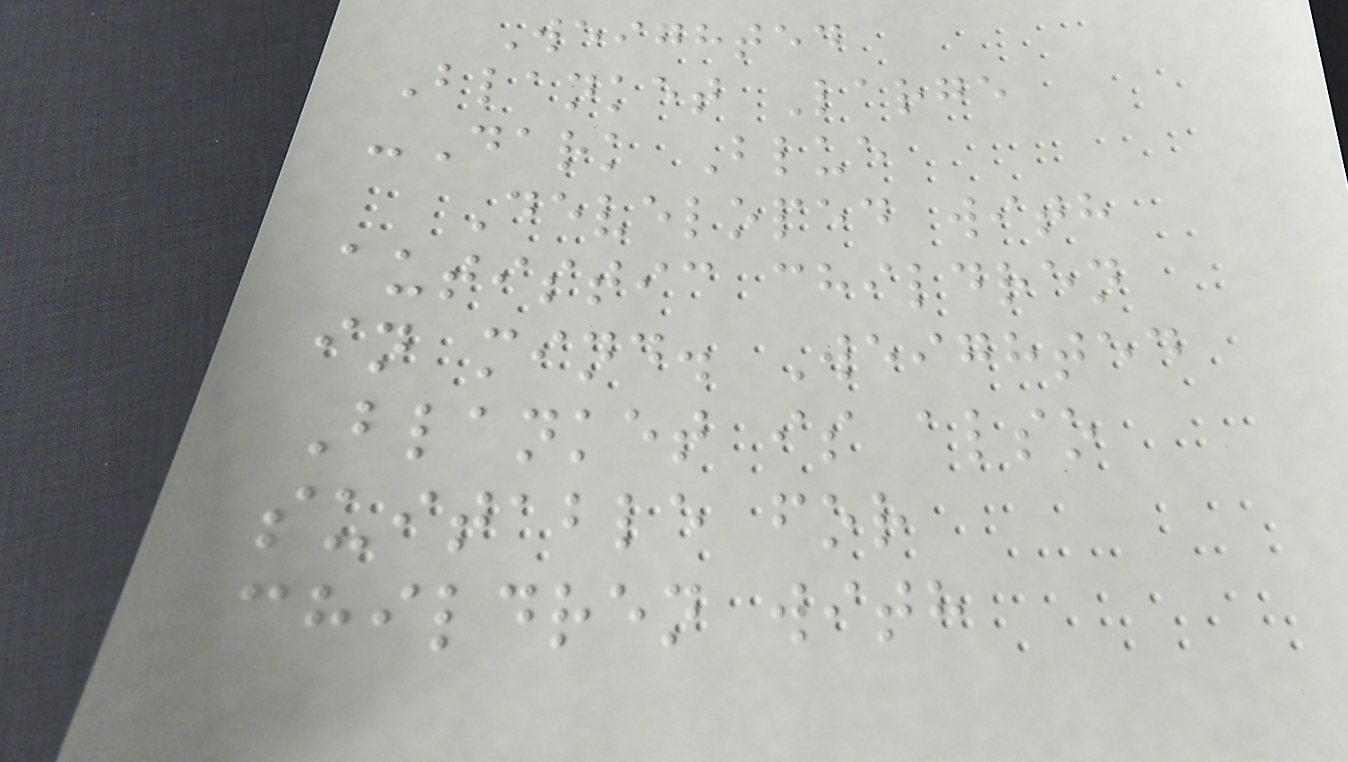Weighted
Blanket Large
-Dark Blue
Developed with
autistic children
in mind. Weighted
Blanket is also
suitable for
children with
